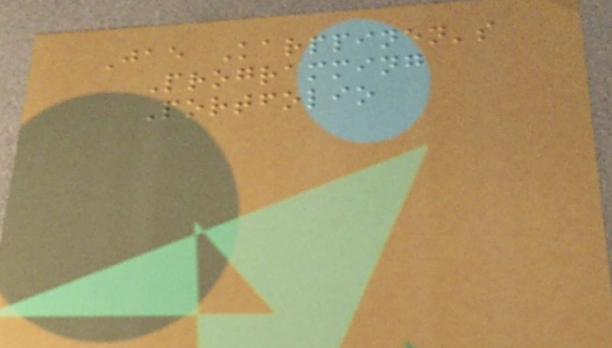Jae Karppinen's
Programming
Portfolio
